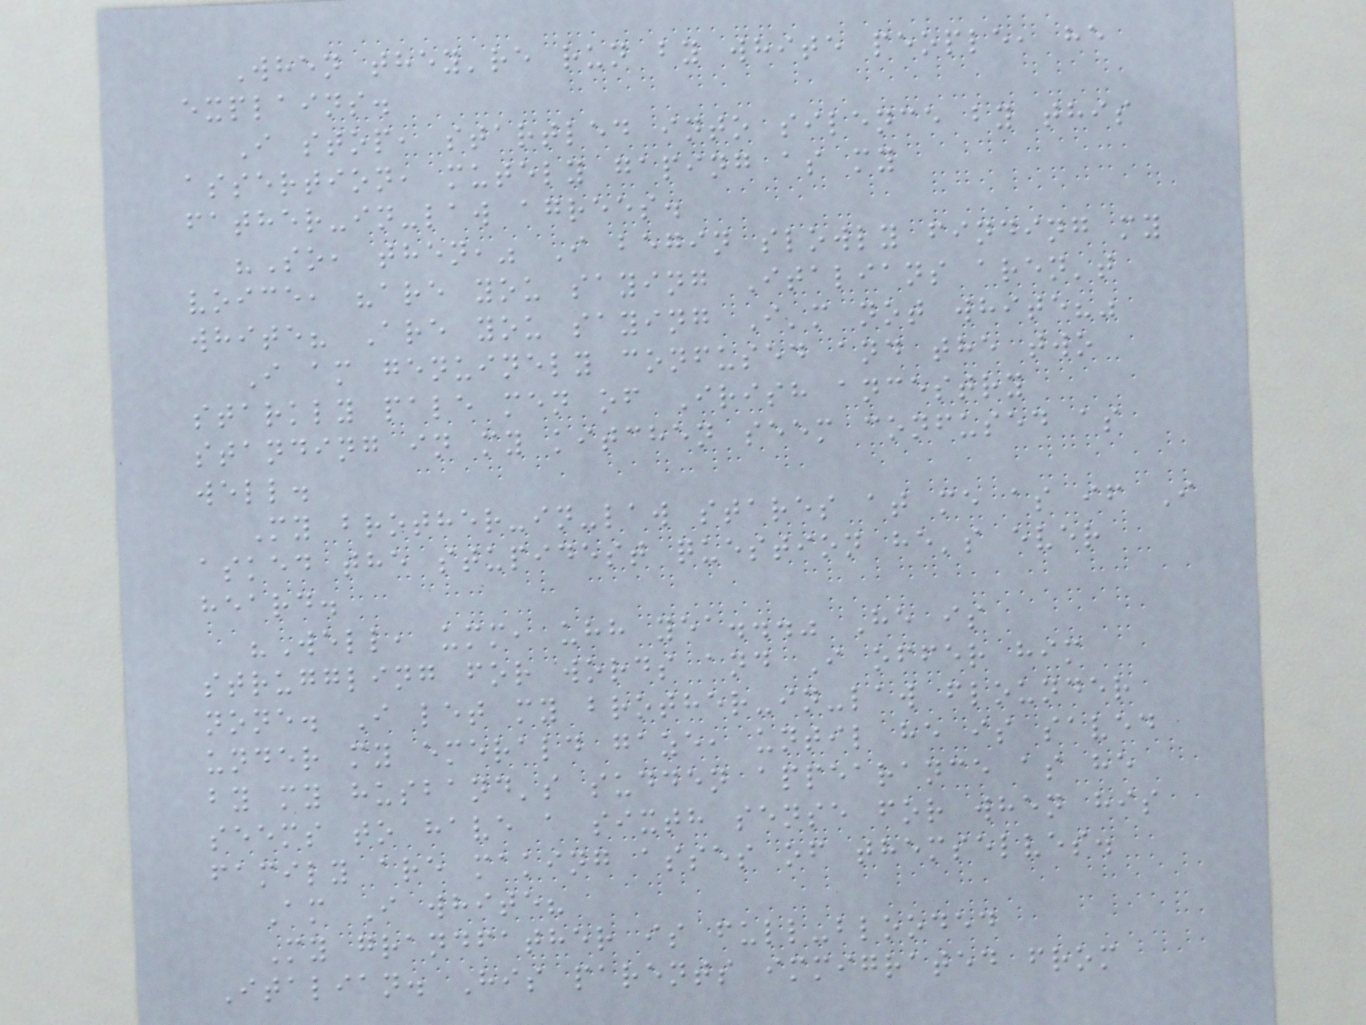When they're run by white people, he
explains.
I stop, startled into silence by this
assertion, mutely gaping as my
father-in-law agrees.
"So, then," I begin slowly finding my
voice, "are you saying Italians aren't
white? Are you saying I'm not white?"
I am genuinely confused and the two
starkly pale men of Irish ancestry
standing in my kitchen seem confused as
well.
My brother-in-law stares at me as if I
asked the stupidest question he's ever
heard.
"Well, umm, uhh yea..." He is
struggling for words and I offer him
none. I let my brother-in-law flounder
under my emerald gaze, until he is saved
by my husband's sudden appearance as he
seems to have a sixth sense for when his
family are making asses of themselves.
Am I white?
My grandfather is full-blooded
Italian. His parents immigrated from
